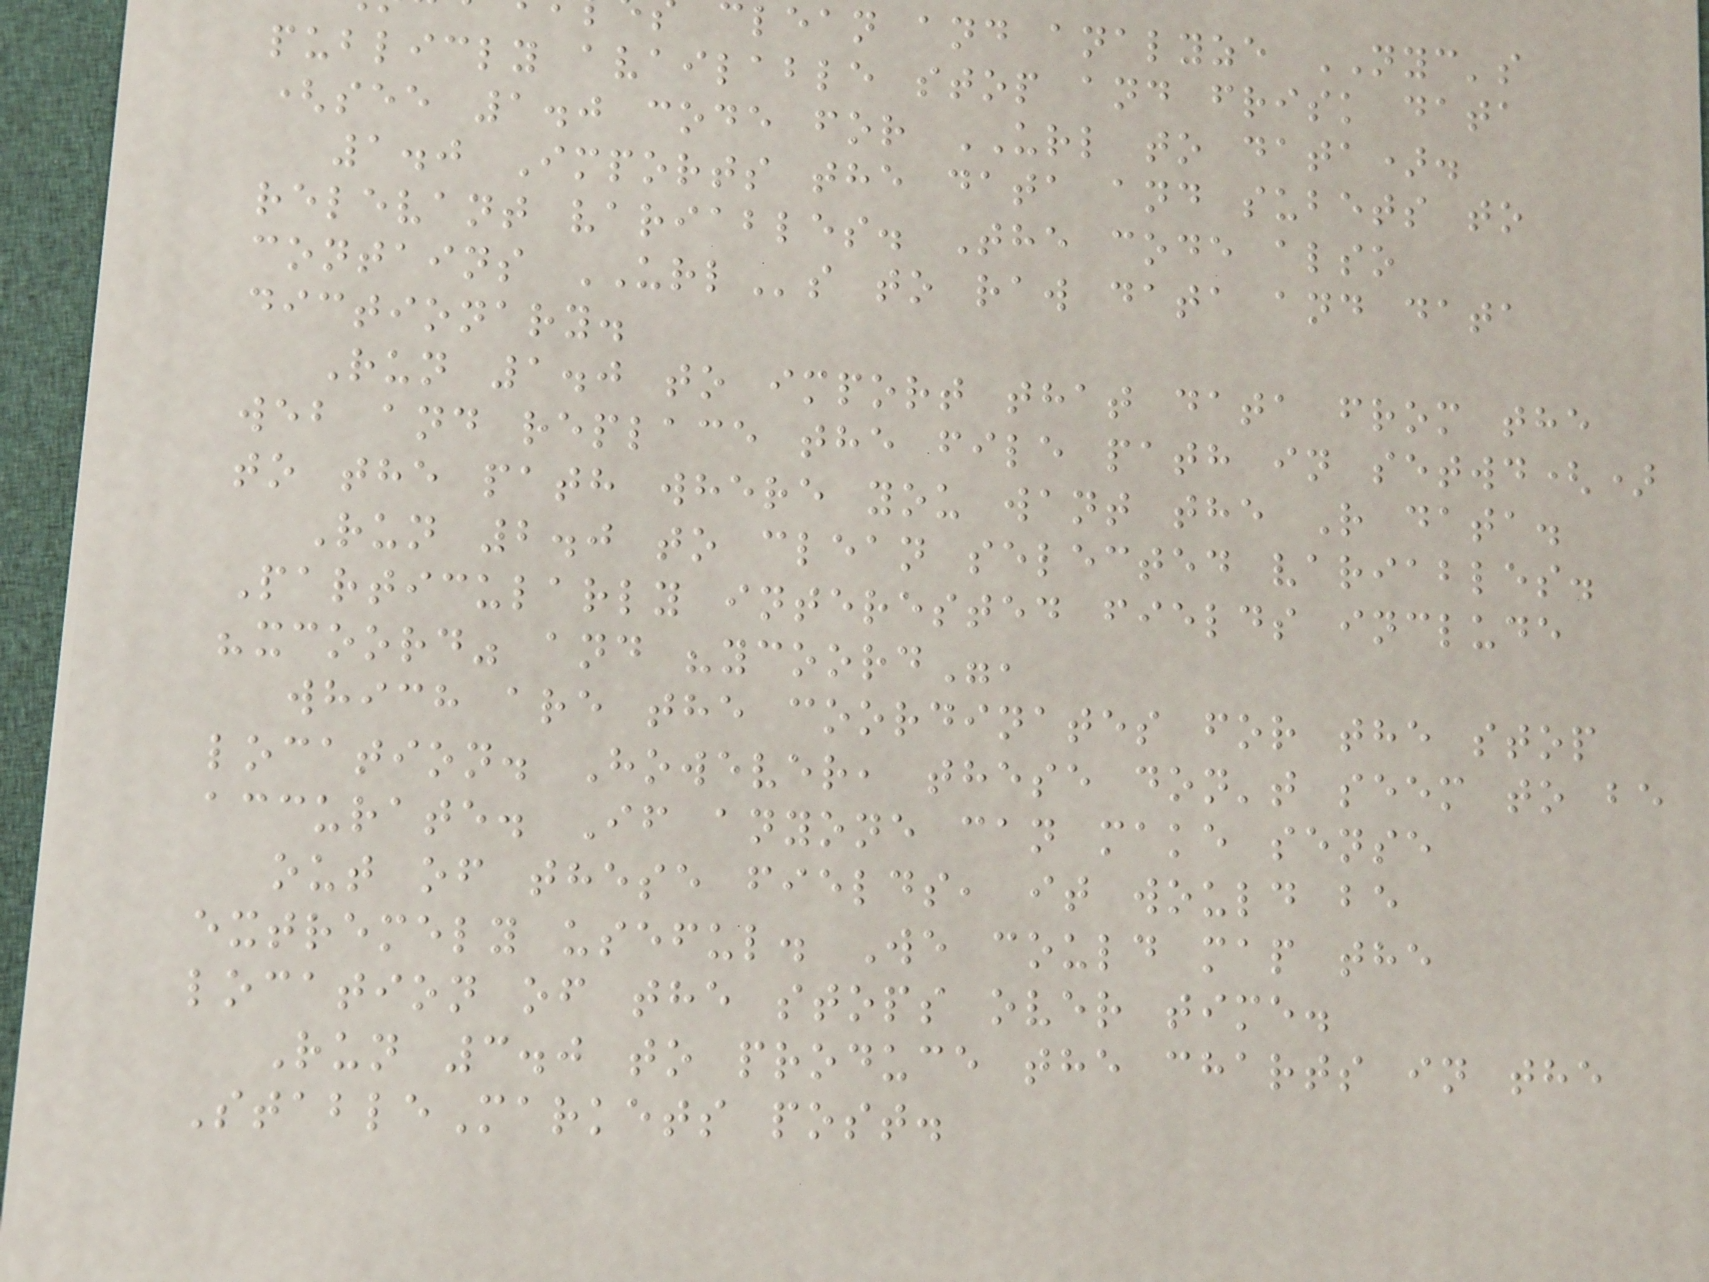clean and analyze NYC's
publicly available stop and frisk data
(see 1.0 code for URL to data).
1.0 Imports the data and subets to
relevant variables. The code also
contains URLs to raw data and data
dictionary.
Run 1.0 to import that data from the
web and replace the file path in setwd()
to the path where you want the R data.
Run 2.0 to clean selected variables.
Particularly interested fields include
"xcoord" and "ycoord",
which are the coordinates for the stop
location. However, these don't seem to be
accurate. If anyone can make sense
out of these fields, it would be
extremely useful. We could map the
location of the stops over time.
Run 3.0 to produce the charts in the
StableMarkets post.
